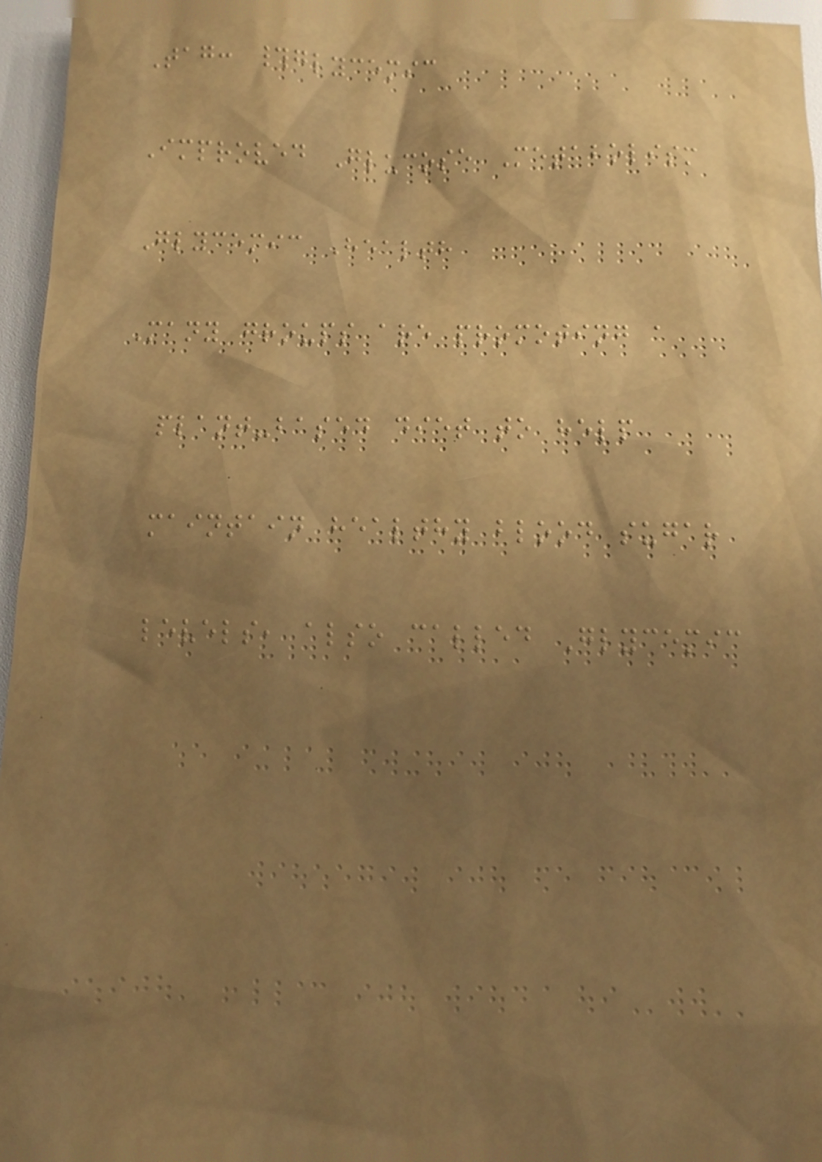Tag: #glycemic
Improved Glucose Metabolism
Glycemic Health
Many groups are promoting a
plant-based diet to help
maintain healthy blood sugar
levels, also called Glycemic
